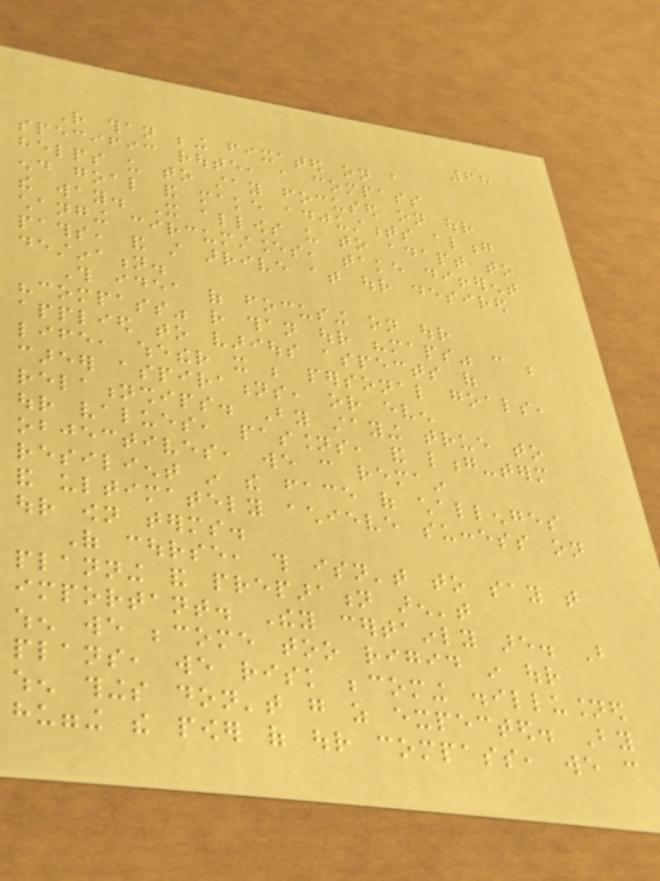68
Rather than being fixated on a
specific route, a compass
helps us to stay focused on our
end goal and make adjustments along
the way. It allows us to adapt to
changing circumstances, take different
paths, and still arrive at our desired
destination.
This idea of focusing on our
"compass" rather than our "maps" can be
applied to various aspects of
life, whether it be personal goals,
career aspirations, or even
relationships. By staying true to
our values, passions, and long-term
objectives, we can remain
resilient in the face of challenges
and ultimately achieve success on
our own terms.
Of course, this isn't to say that
planning and preparation aren't
important. They certainly are. But
when we become too rigid in our
plans, we risk becoming disillusioned
when things don't go as expected. By
hugging the power of our compass, we can
